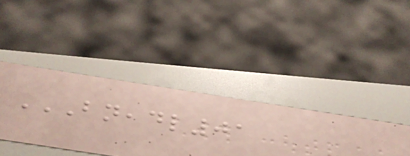BNEADL01
